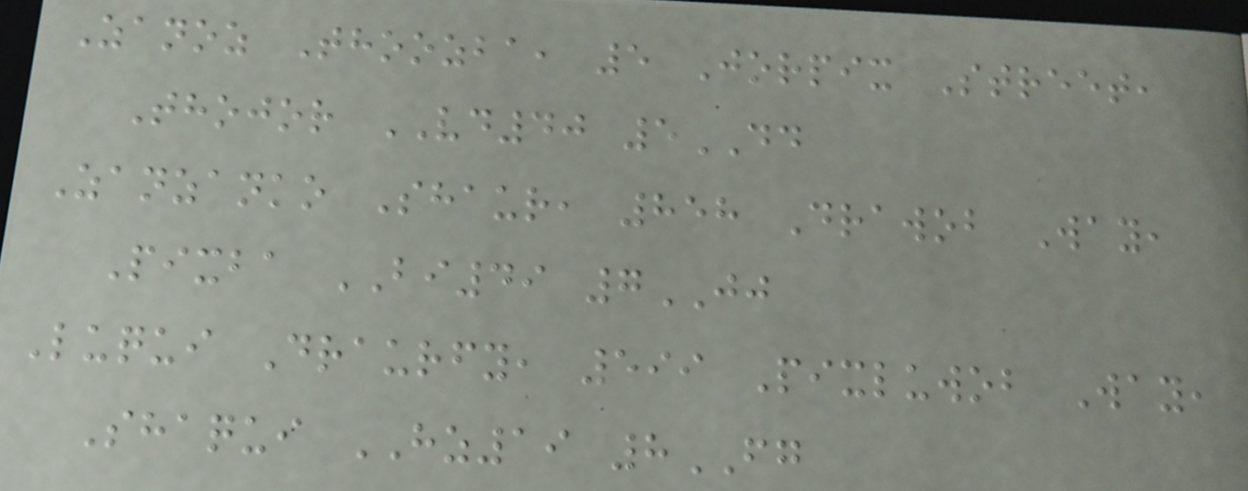Zanoz Thoozba, 5 Jorpix Street,
Thojor VD40 5DD
Zanzanko Shaur, 858 Drawob Way,
Pixba BI49 7JJ
Luqui Draurfy, 599 Pixluwob Way,
Shaqui HZ19 8FG
